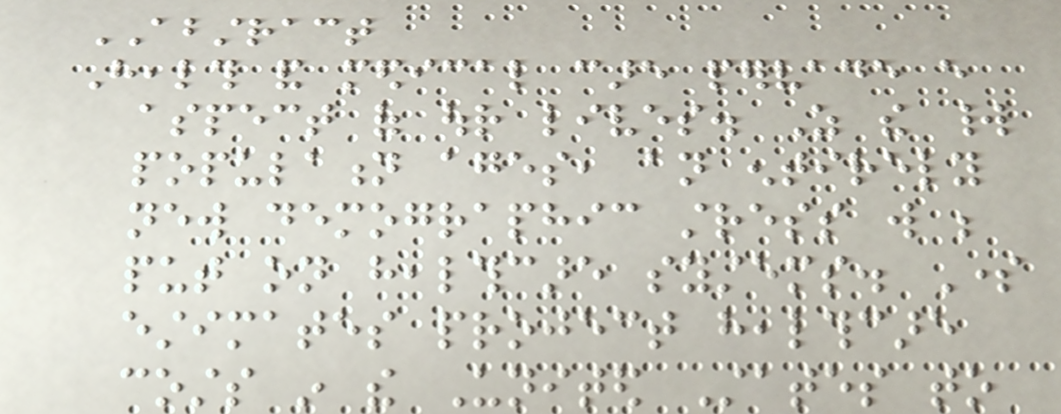ABSTRACT
Health and medical care pervade every
aspect of our lives. As the world
population ages, an entirely
new demographic stress will be
put on healthcare systems. Some
estimates project healthcare
costs in the United States to
